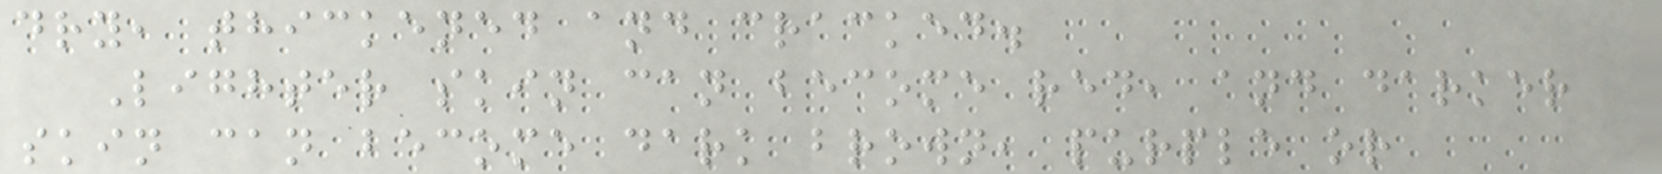dry, thickened and cracked.
Lighter skin can become red, and darker
skin can become dark brown, purple or
